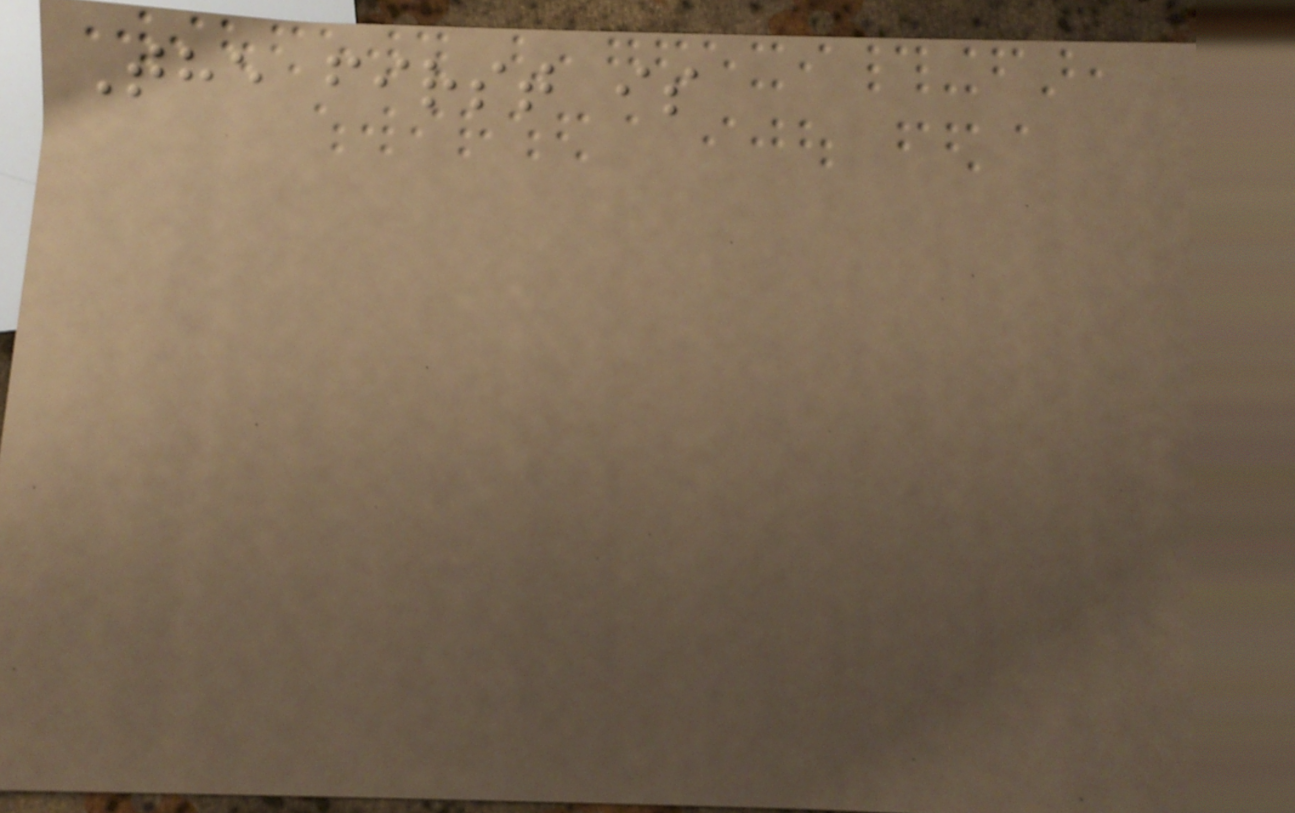The first is
